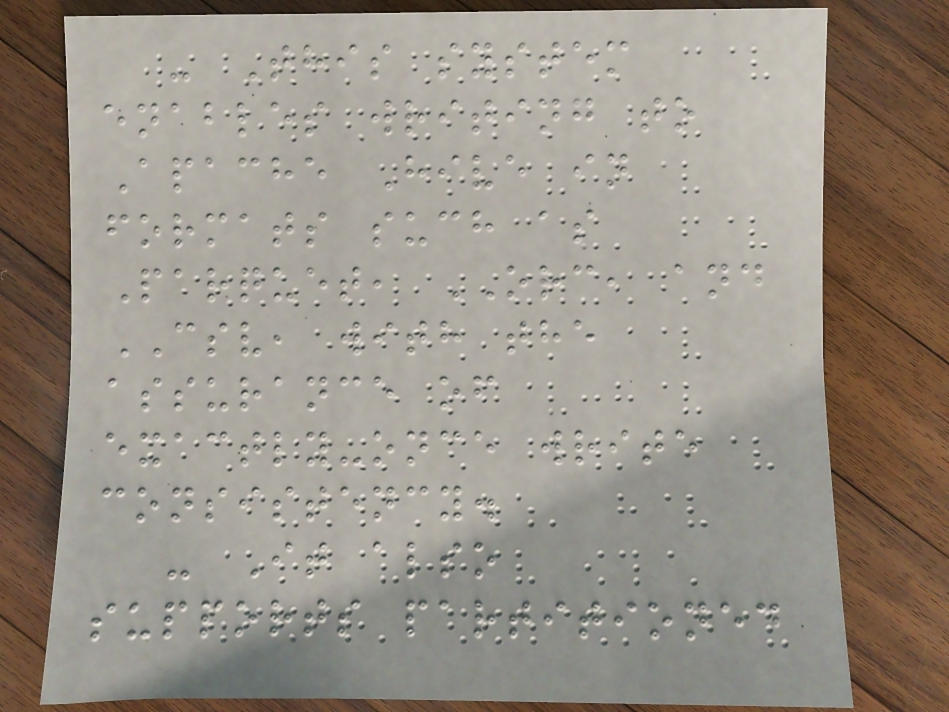- This system
enables writing to
Apache Hive in
formats such as
Parquet, ORC, and
CSV, with the
assurance of
exactly-once write
consistency.
- It also
supports partitioned
